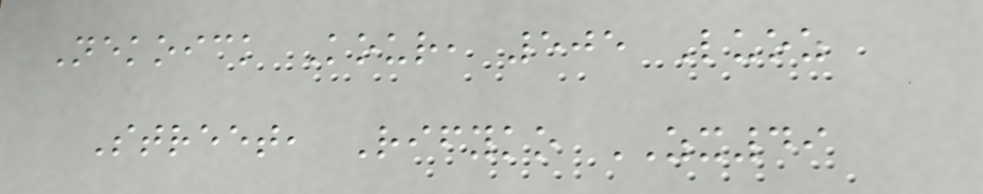Nekoick Kour, 505 Luoz
Street, Rifyko ZX49
